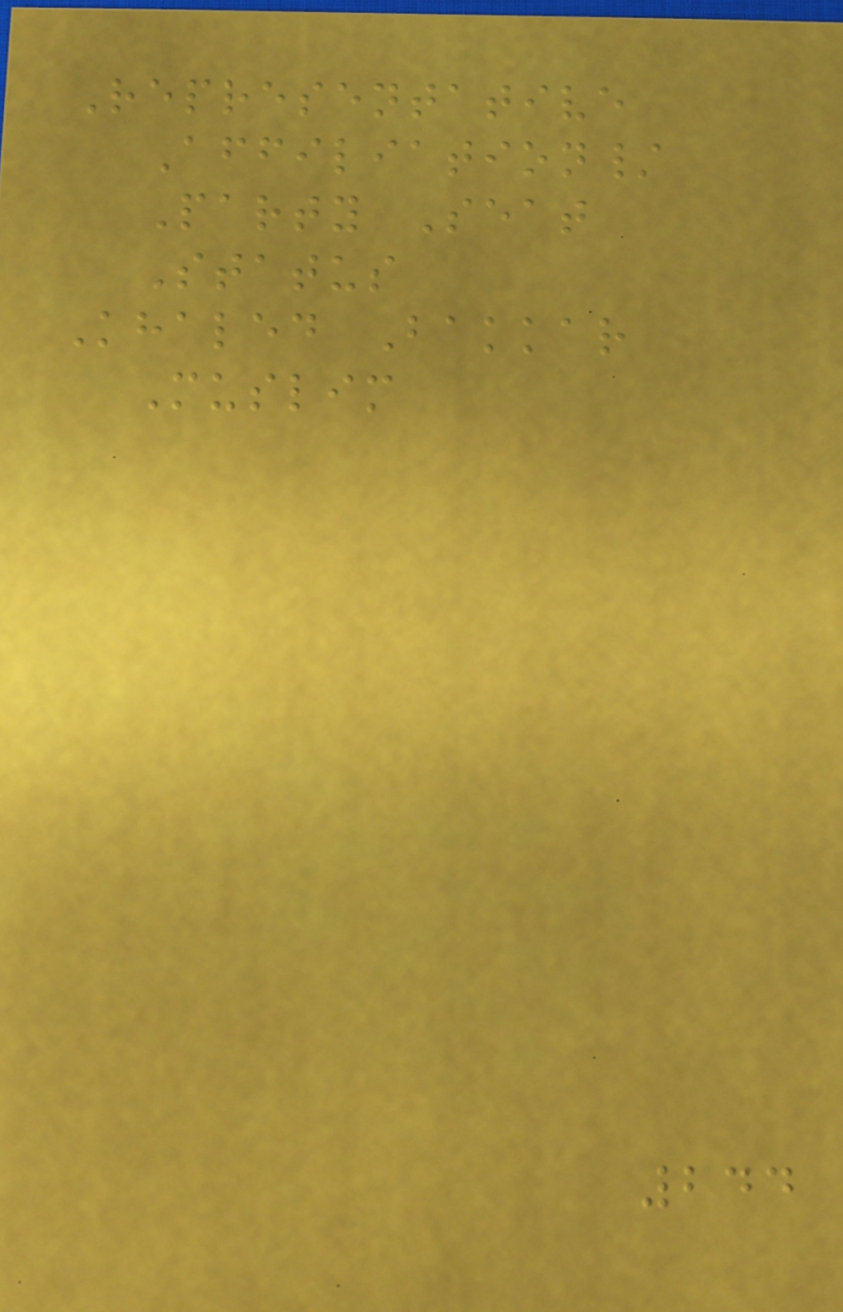Representative
Affiliation/
Party Seat
Status
Khaled Bakkar
Muslim
244
